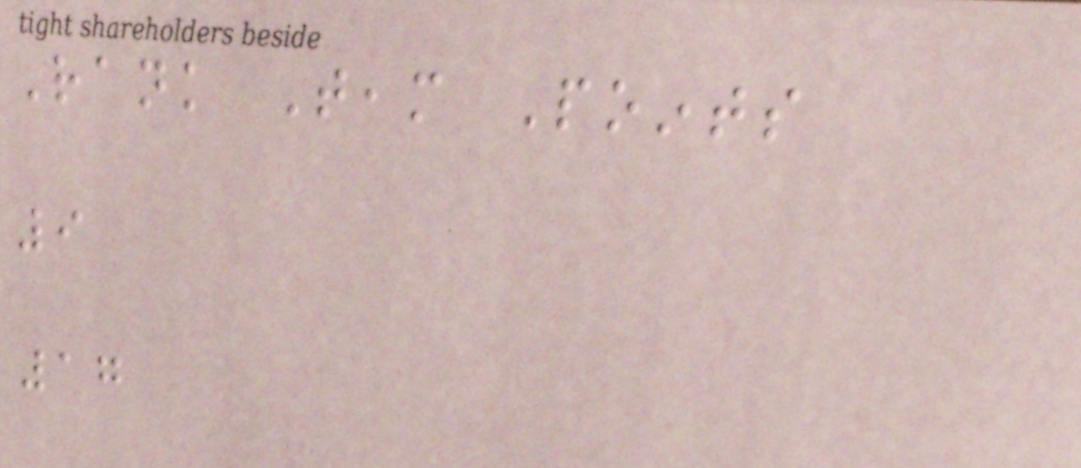Rank Team Points
9
17
